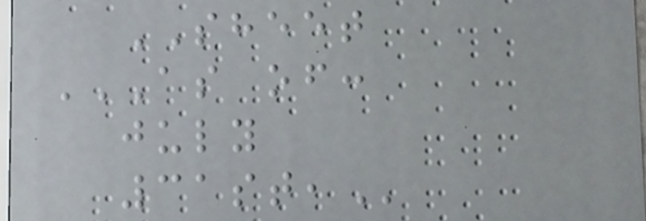SHEET
AS OF:
JULY
31ST,
